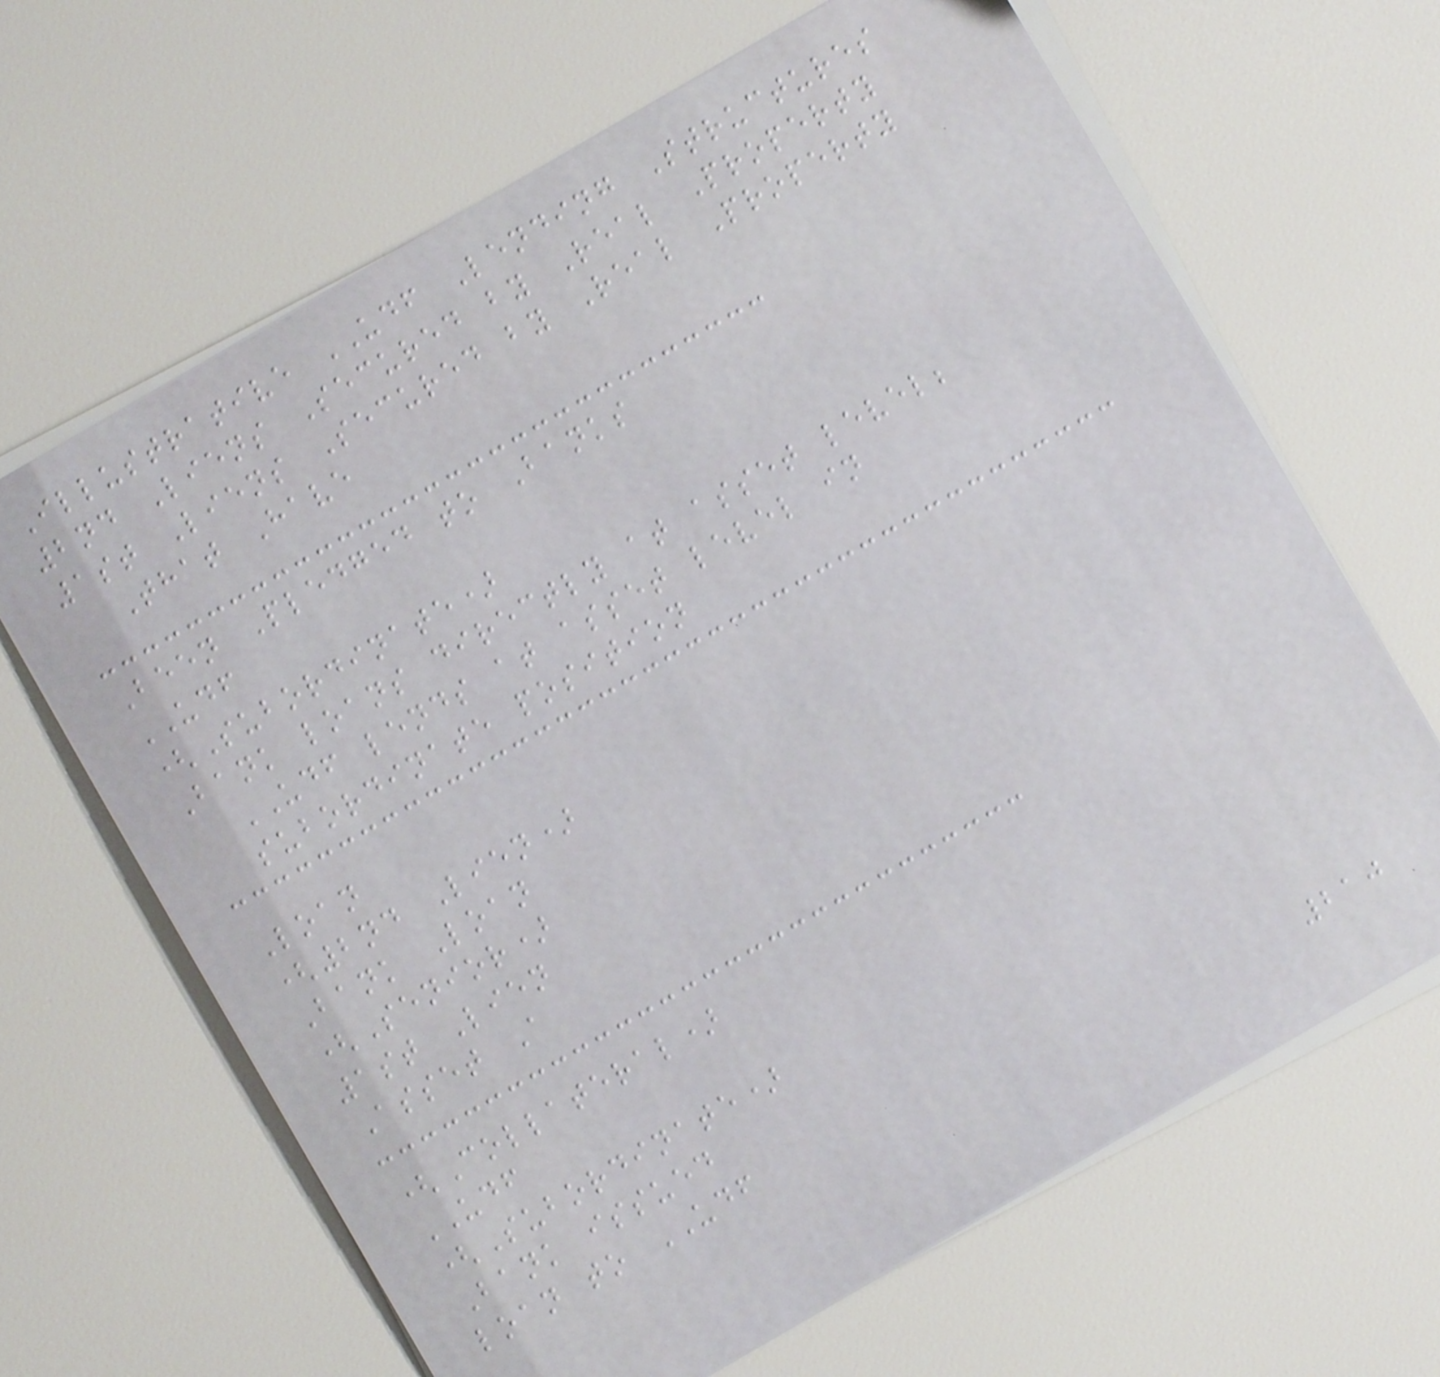Illustrative UDF Lending Structures
2nd Liens Secured by Real Property
1st Liens Secured by Real Property
That Have
Been Pledged to Banks
UDF
(Subordinate)
Bank loans directly at asset level;
UDF lends at asset level in
subordinate position
Loan
(2nd Lien)
Bank Loan
(Senior)
1st Lien
Asset A
(Collateral)
UDF
(Subordinate)
Bank issued
loan to UDF
210
